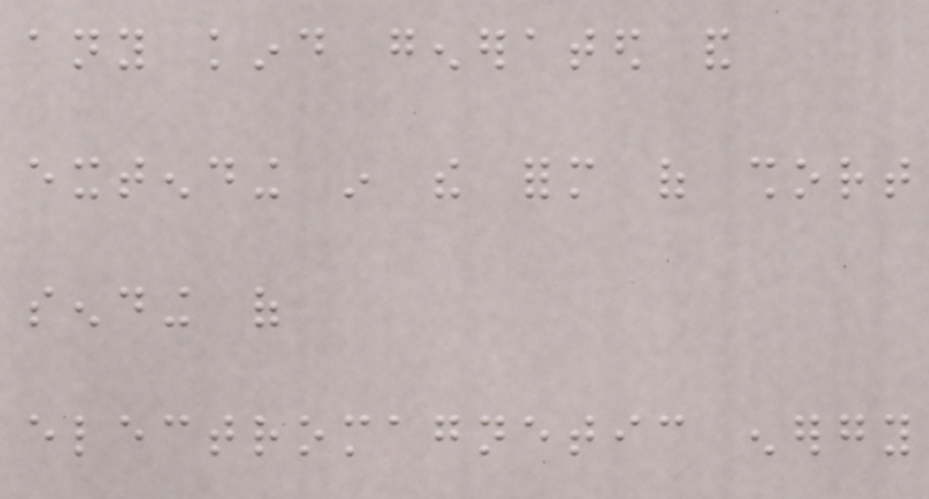any kind generated and
extending in the form of short
sending of
electromagnetic energy
